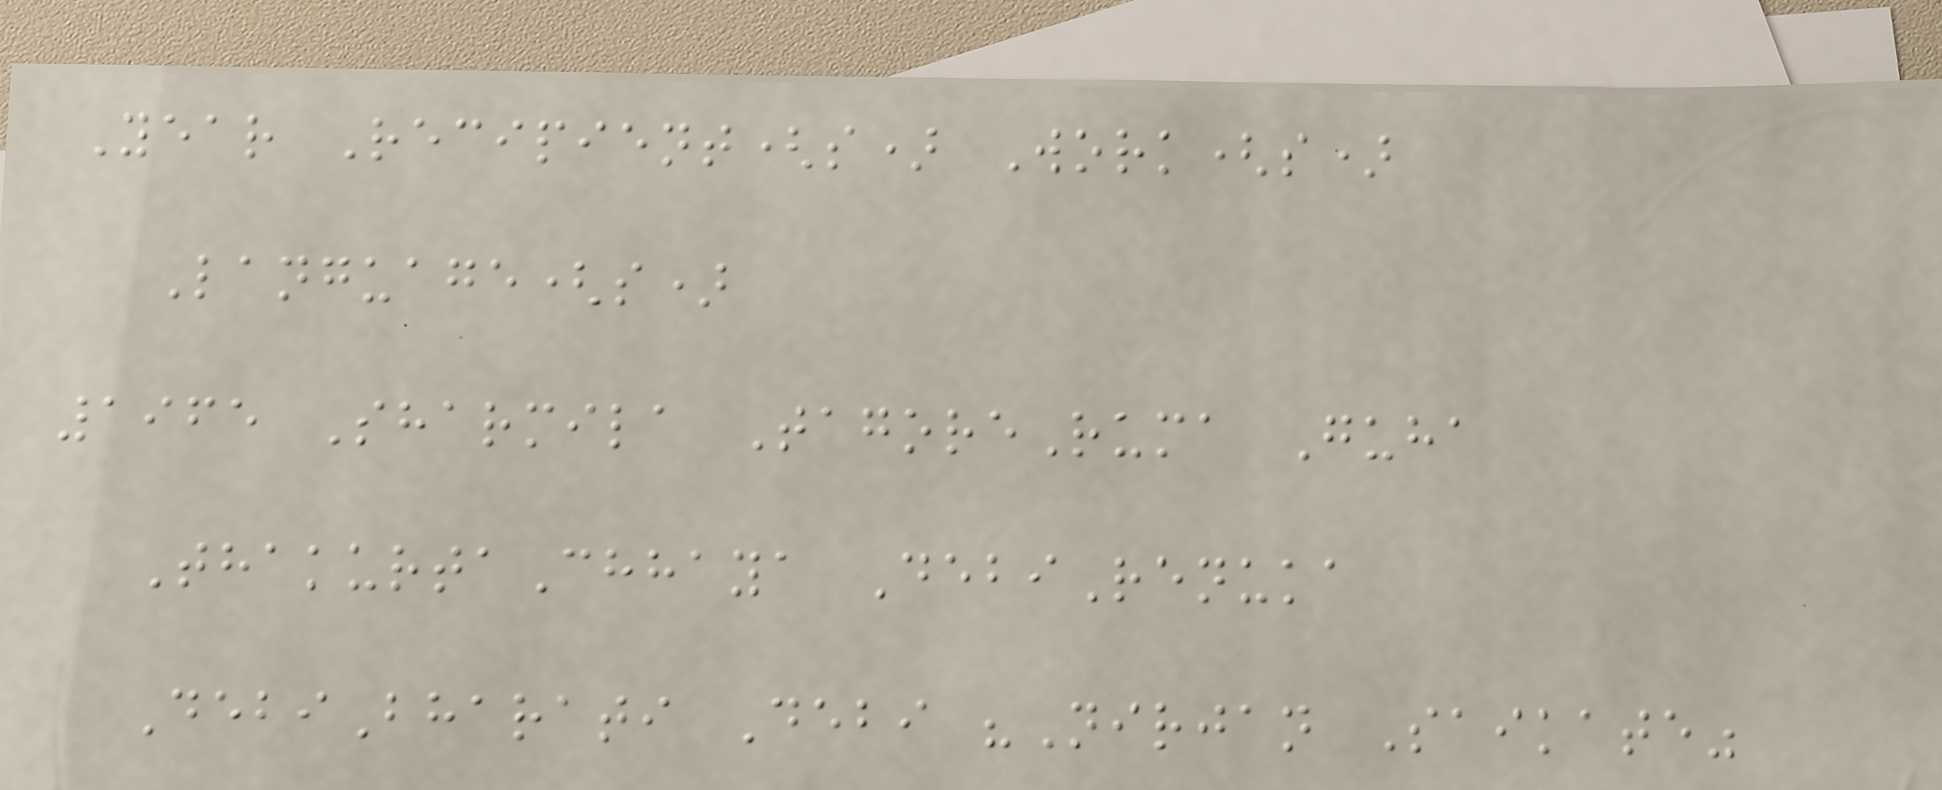Year Recipient(s) Work(s)
Language(s)
1965 Sharmila TagoreRuma Guha
ThakurtaChhaya DebiRenuka
DebiBharati Debi "Nirjan Saikate"
